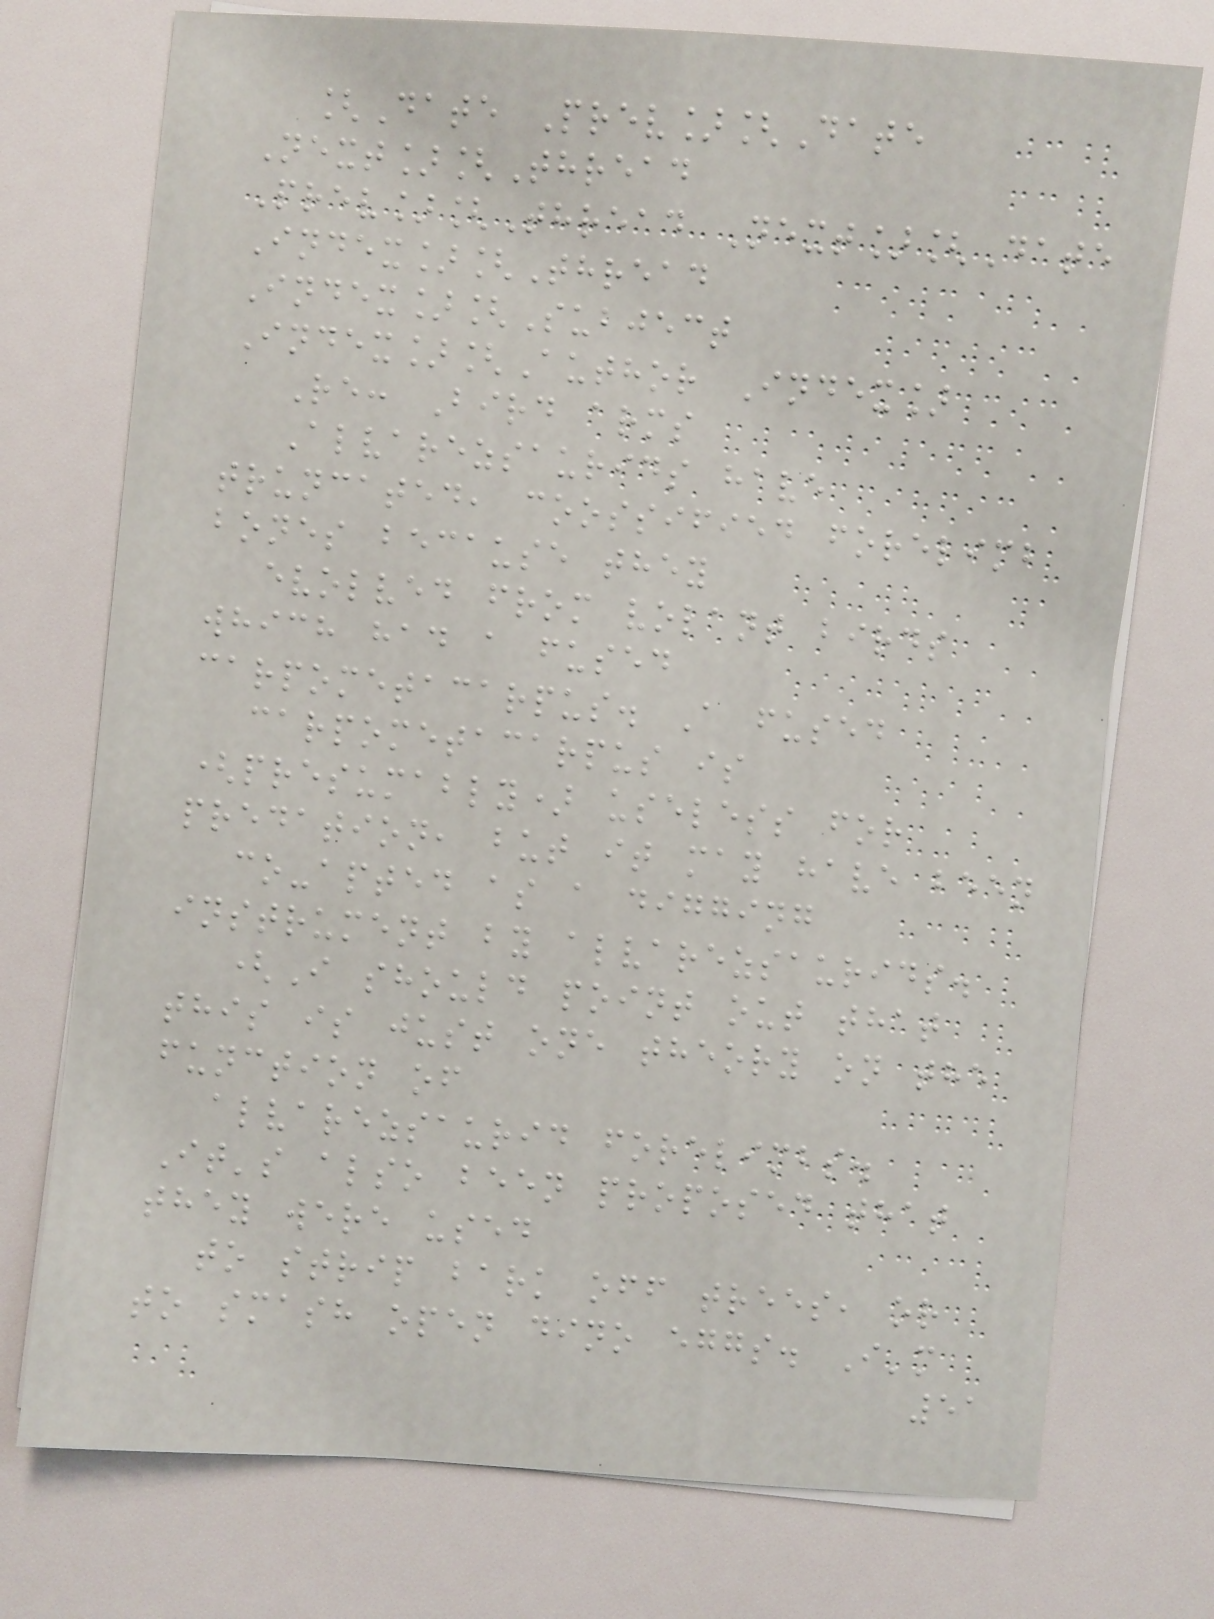[Date Prev][Date
Next][Thread
Prev][Thread Next][Date
Index][Thread
Index][Subject
Index][Author Index]
Re: Bird arms
Alvarezsaurids have
truncated, coossified forelimb
bones because they
evolved from volant birds
which had a fused
carpometacarpus. A fused
carpometacarpus is
(presumably) useless for
predation, but it may have been
co-apted as a digging
instrument by alvarezsaurids.
(I should point out that
this is just one theory on the
function of
alvarezsaurid forelimbs.
It's also been proposed that
they were used
to strip bark off trees, or
to smash open dino eggs. I'm
51
